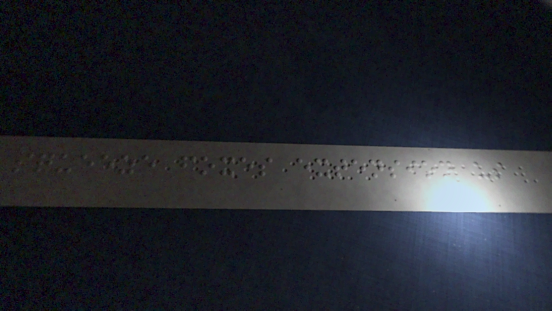squeeze foxes extension us
